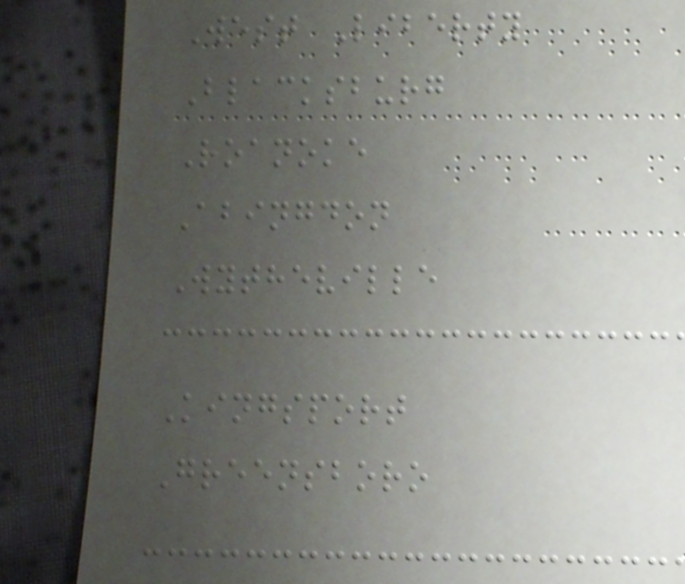West Liberty
Blacksburg
Roanoke
Abingdon
Wytheville
Kingsport
Greensboro
